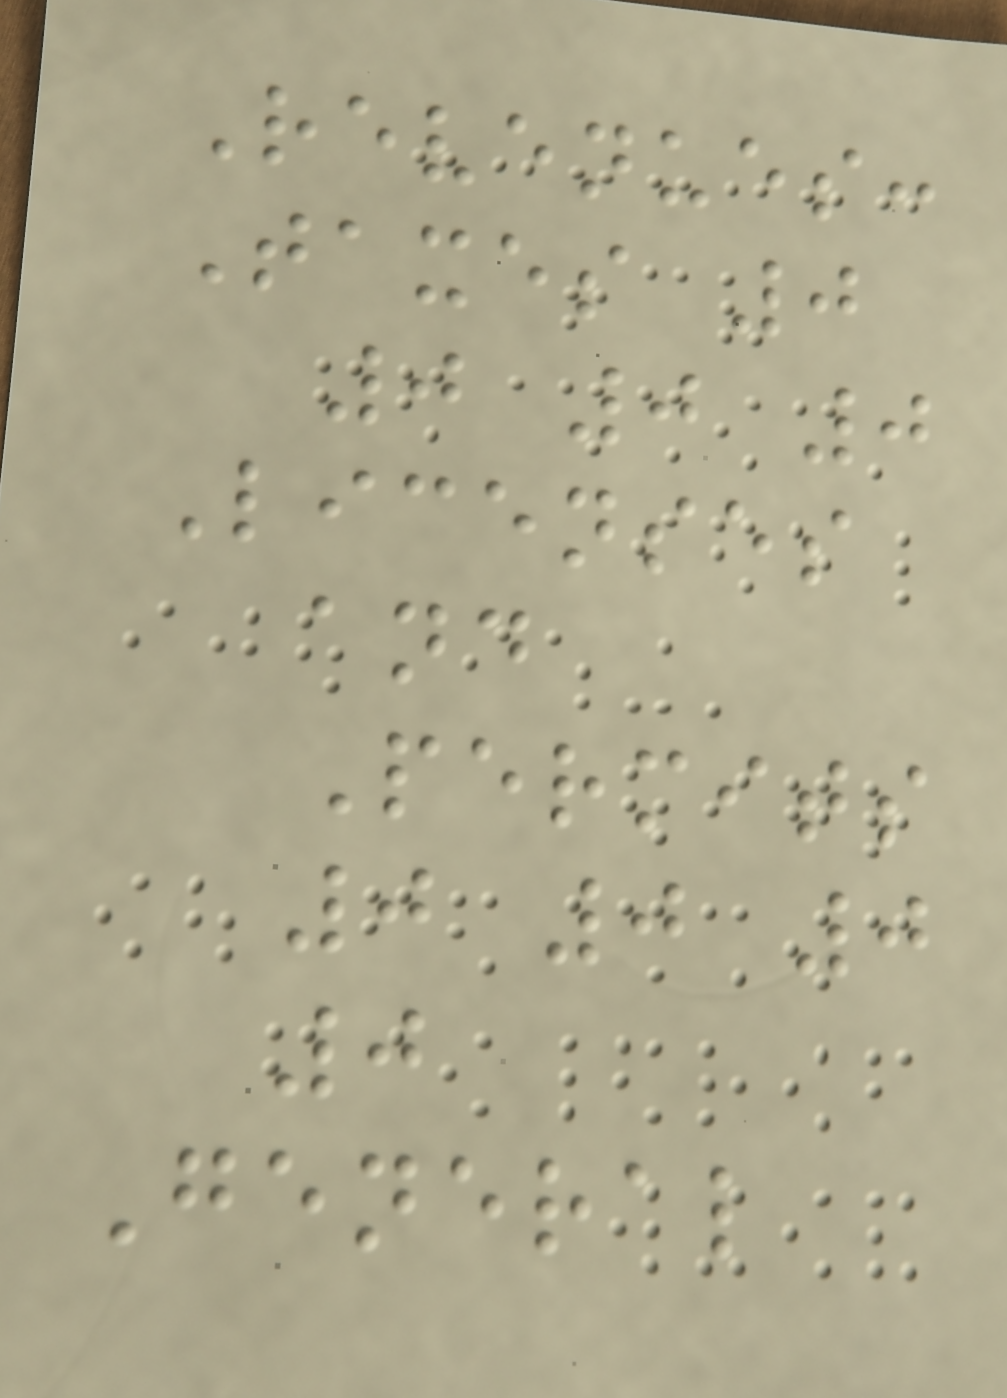Revenues:
Taxes 0
0 0 0
Licenses
and
Permits
0 0 0
0
General
